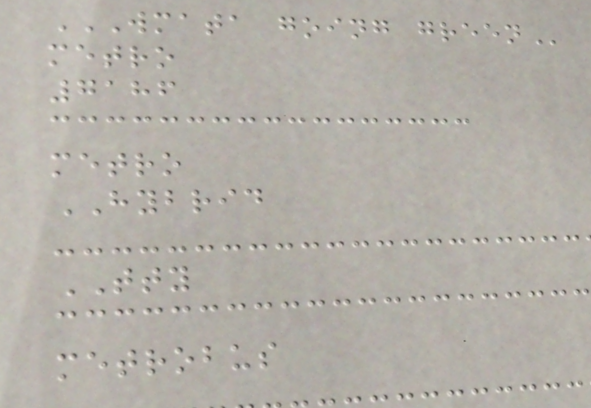WMATA GOING GREEN
metro
7186
metro
HYBRID
TTY
metrobus
